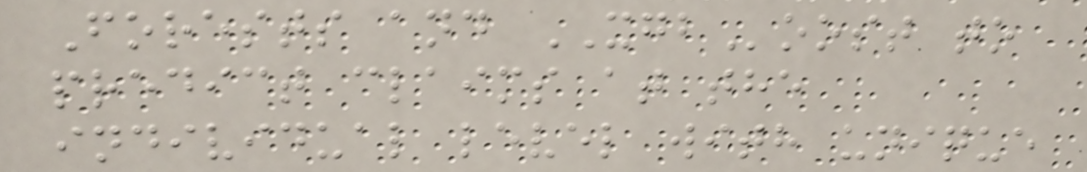Forests and XGBoost to
predict claims at the
individual level with unique
